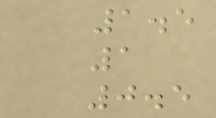1.5
1
0.5
